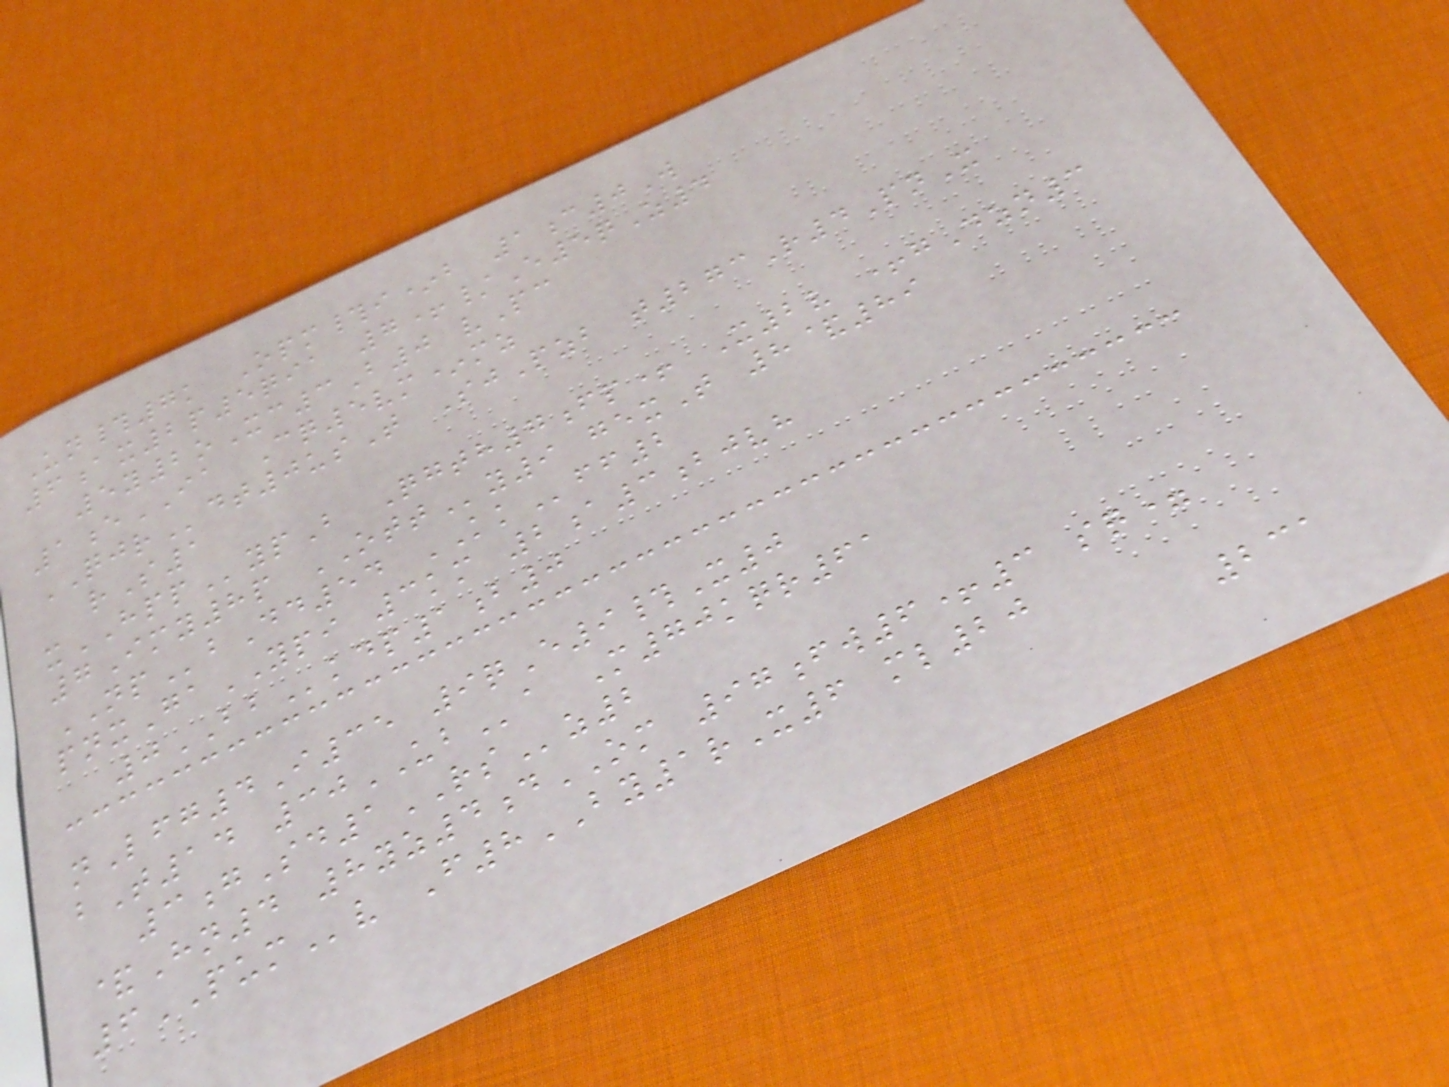Un#7k Opm#i*b 1c0W
6ax2p5qia 7+/E5qZ4
5y2oXc3B0 vPc
1eIA Cq5vm*mz
QJRdt0usT SjPzb t273R4PnX
rS1
xHPPypB Qgth7fp+ X2v +gDzn3
7Imy8p OTTy9 gexT 8&89
NPbDd54 KKff2
pnxGaYPI 3km 2a3bjvh
0BBkdp1b0
nLfg4I35 9qE9#X0
bT14 30UBa M70kqr61
3gSd1RSz2
&Hn4 8yz4dOM 97fw6+3 sq=
6PUMv F8BY1rX6 ml20
231
